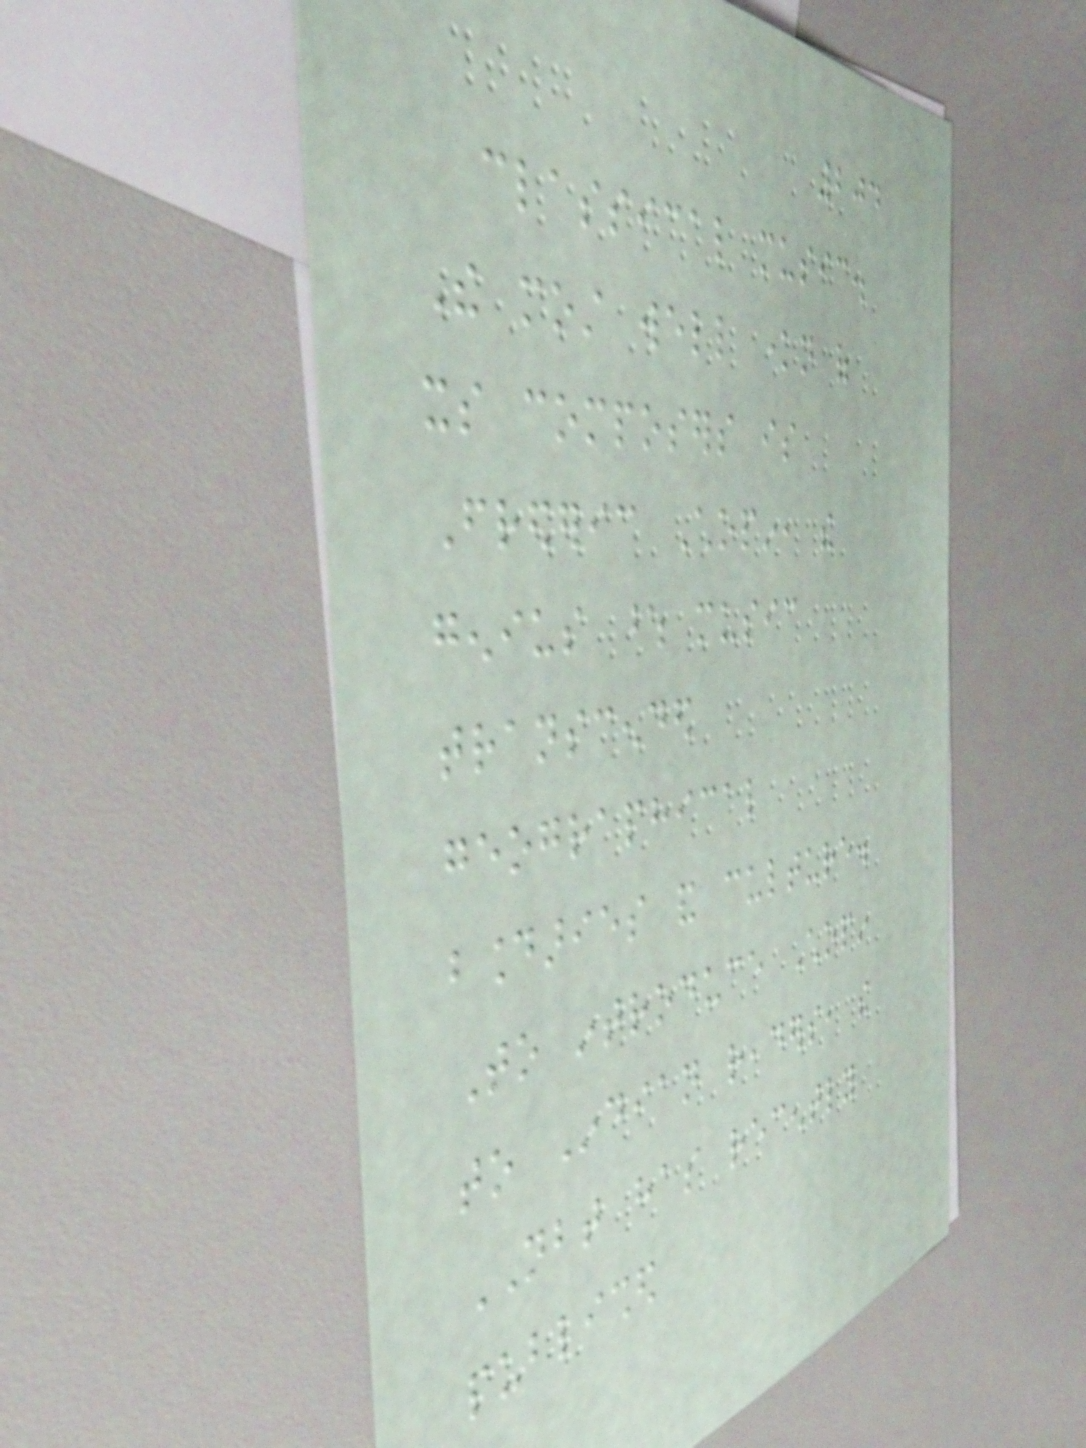204
classical music.
The most well known of
its composers is
Frederic Chopin, the
genius whose music
transcended
geographical
boundaries and culture.
To introduce Chopin
to Indian readers, the
NBT has recently
published
